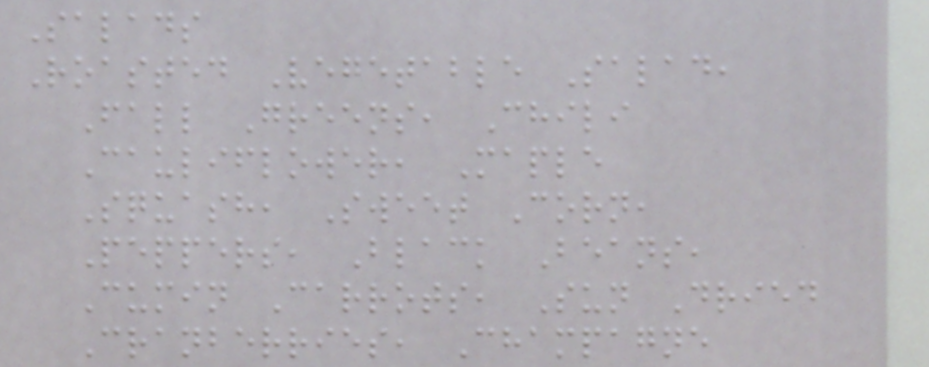Salads
Roasted Vegetable Salad,
Fall Greens, Chili
Cauliflower, Maple
Squash, Sweet Corn,
Peppers, Black Beans,
Cumin Carrots, Sun Dried
Cranberries, Champagne
